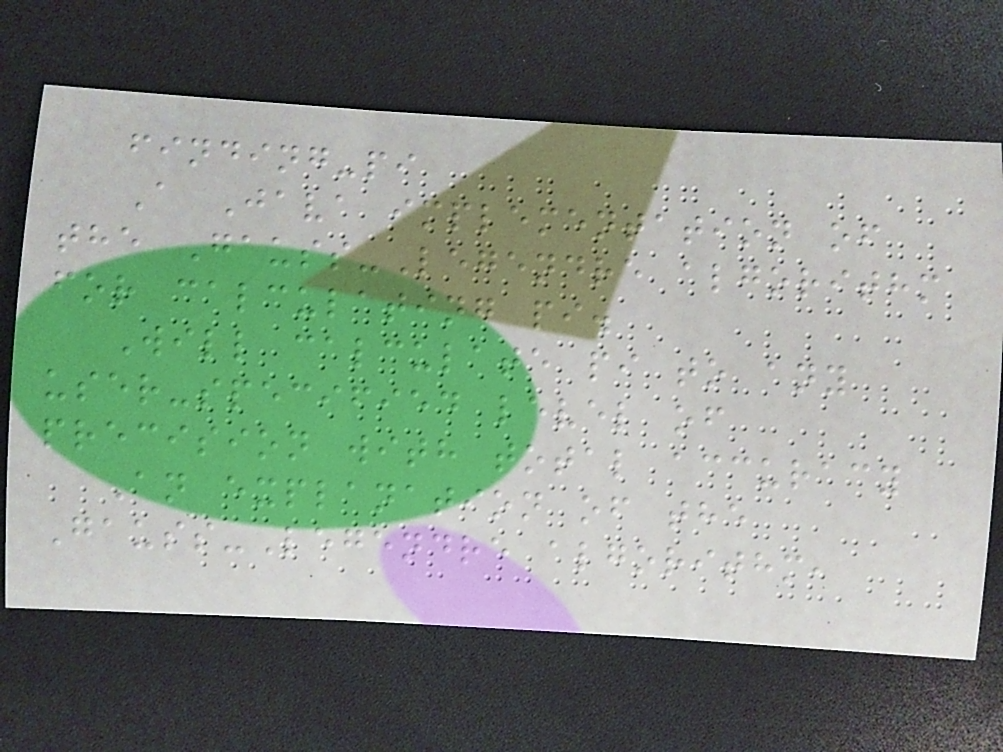finding-pi
A Java implementation of
the Gauss-Legendre algorithm
for calculating pi.
Will calculate pi to any
user-specified level of
precision with total accuracy
An explanation of the
Gauss-Legendre algorithm,
